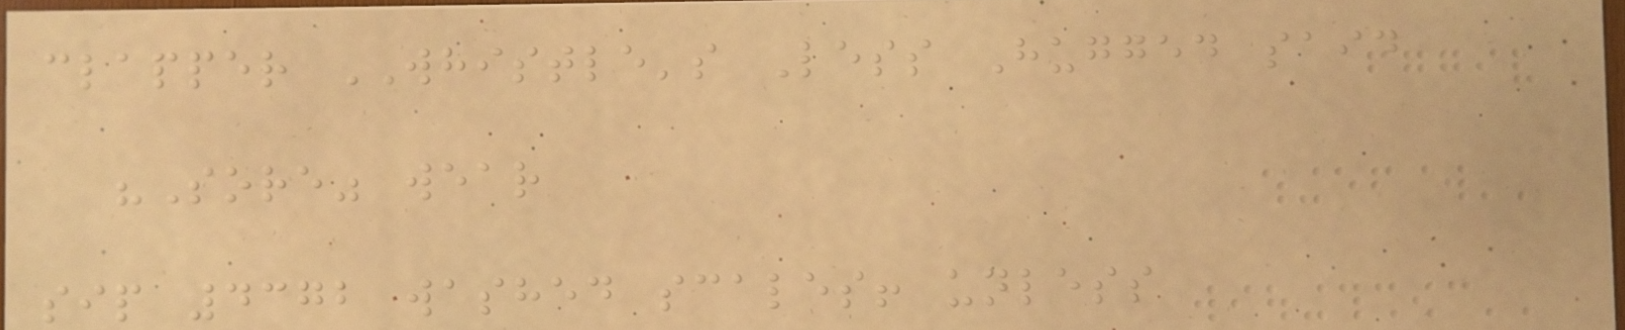clapper WHISTLE's Less Hugged said
"Sore" wear
sip 4372 washed scales! unless
